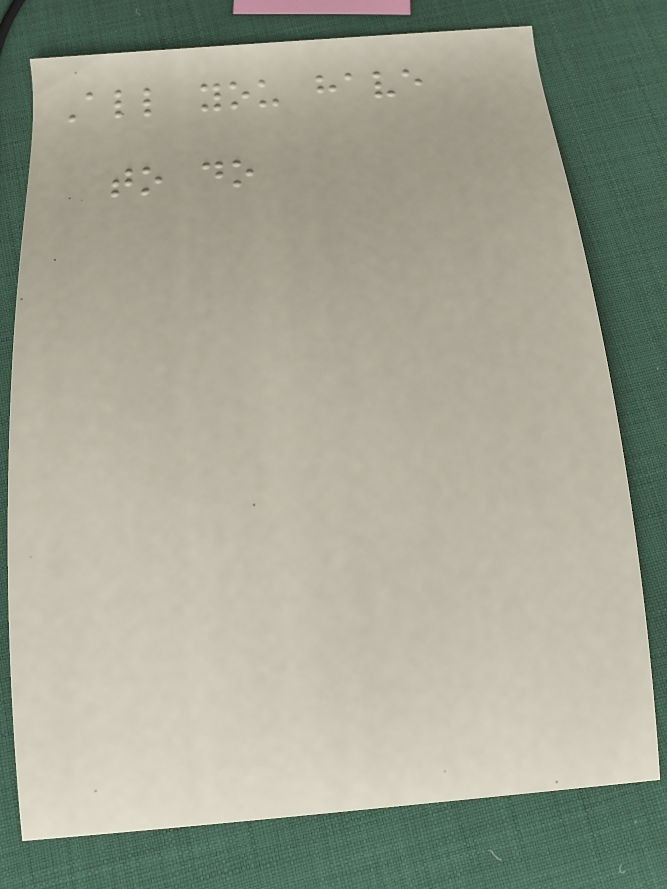All you have
to do
